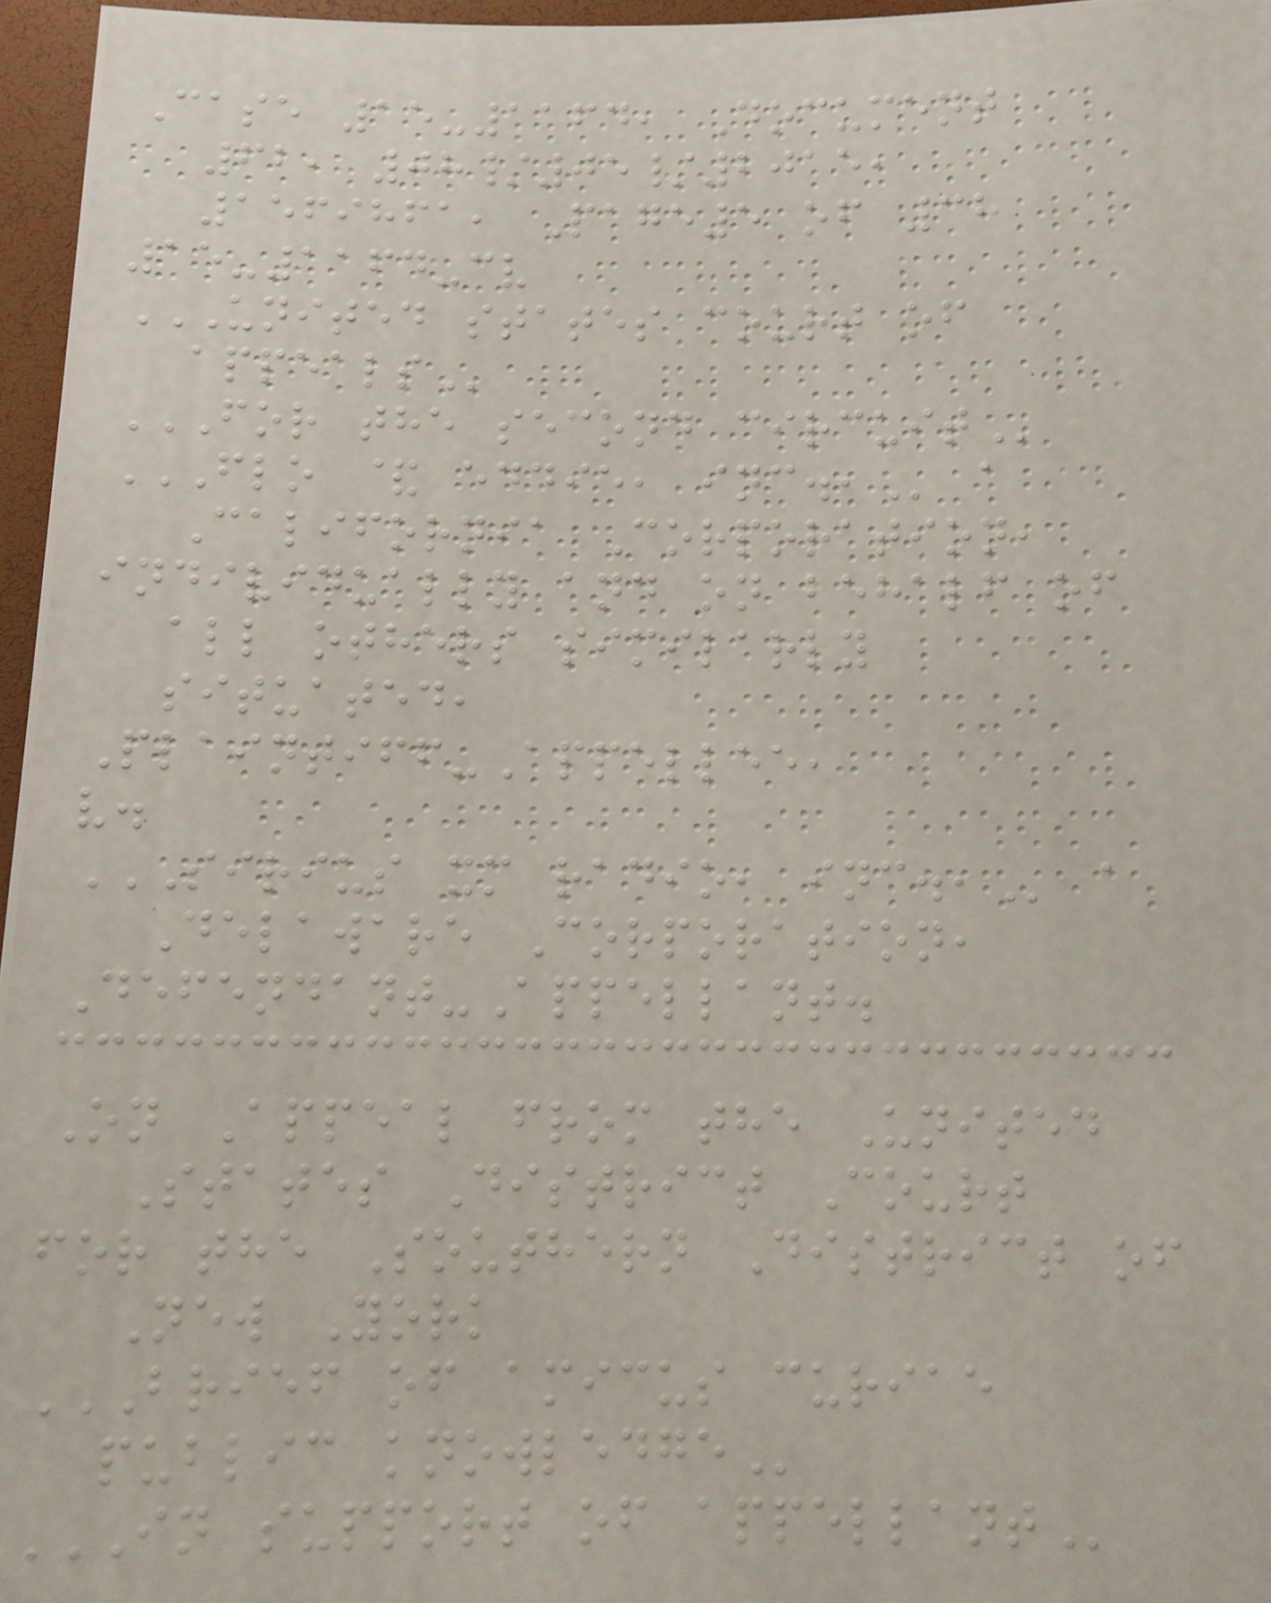Case 15-1164, Document
62, 08/05/2015,
1569861, Page5 of 38
15-1164-cv
UNITED STATES COURT OF
APPEALS
FOR THE SECOND CIRCUIT
FLO & EDDIE, INC., a
California Corporation,
individually and on behalf of
all others similarly
situated,
Plaintiff-Appellee,
v.
SIRIUS XM RADIO, INC., a
Delaware Corporation,
Defendant-Appellant.
On Appeal from the United
States District Court
for the Southern District of
New York
BRIEF OF AMICUS CURIAE
PUBLIC KNOWLEDGE
IN SUPPORT OF APPELLANT
